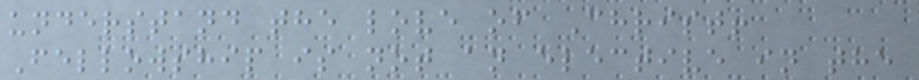understand the love of Christ!
Fellowship is not an elective in the
